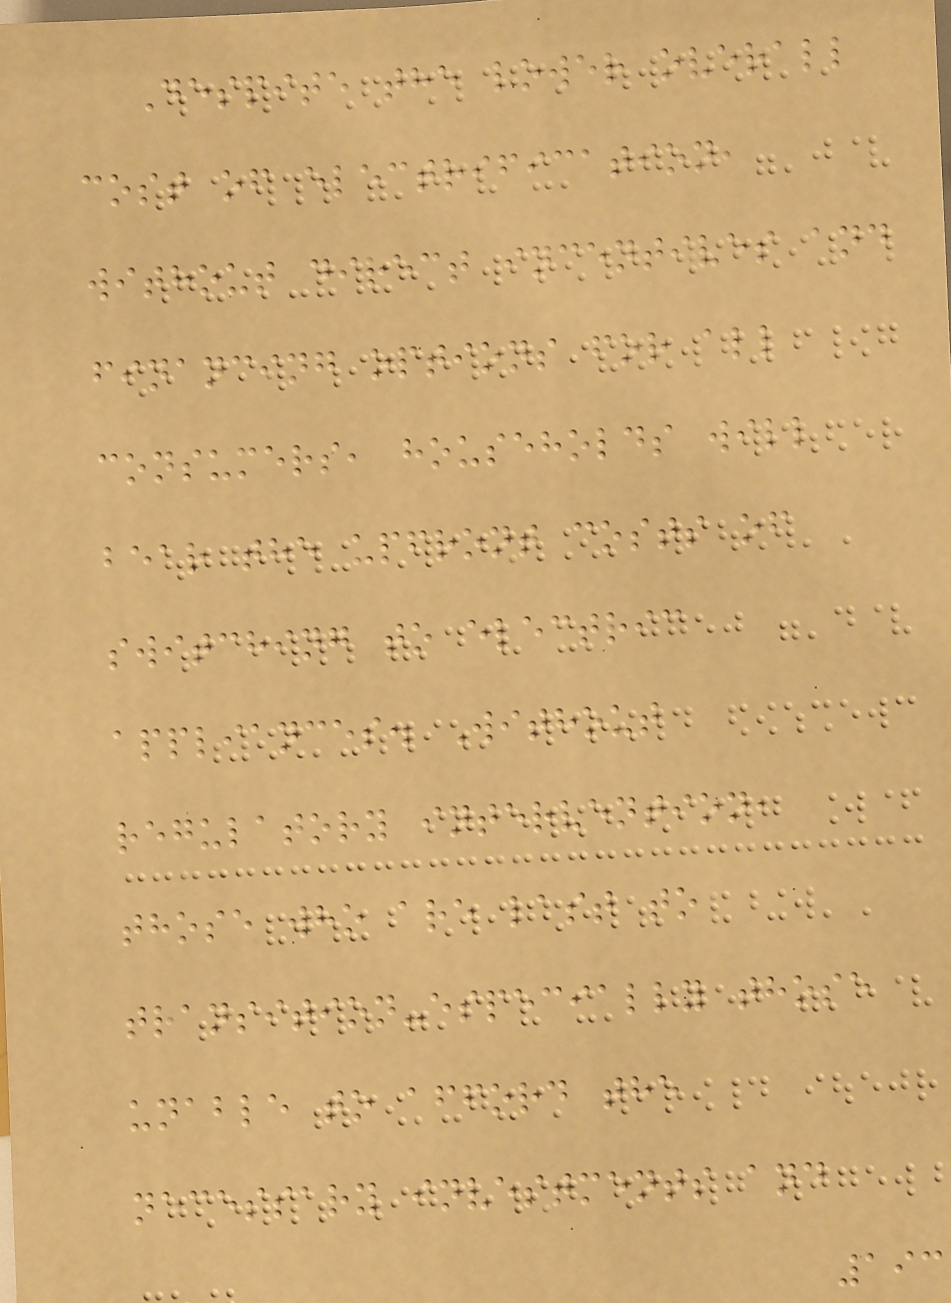Despite the lower overall
cost of electrification,
without direct incentives and
financing options for all
consumers, households will
bear the upfront costs of
switching to electric
appliances. Without
regulatory intervention,
those who are last to
transition-especially those
unable to afford the
necessary investments and
193
